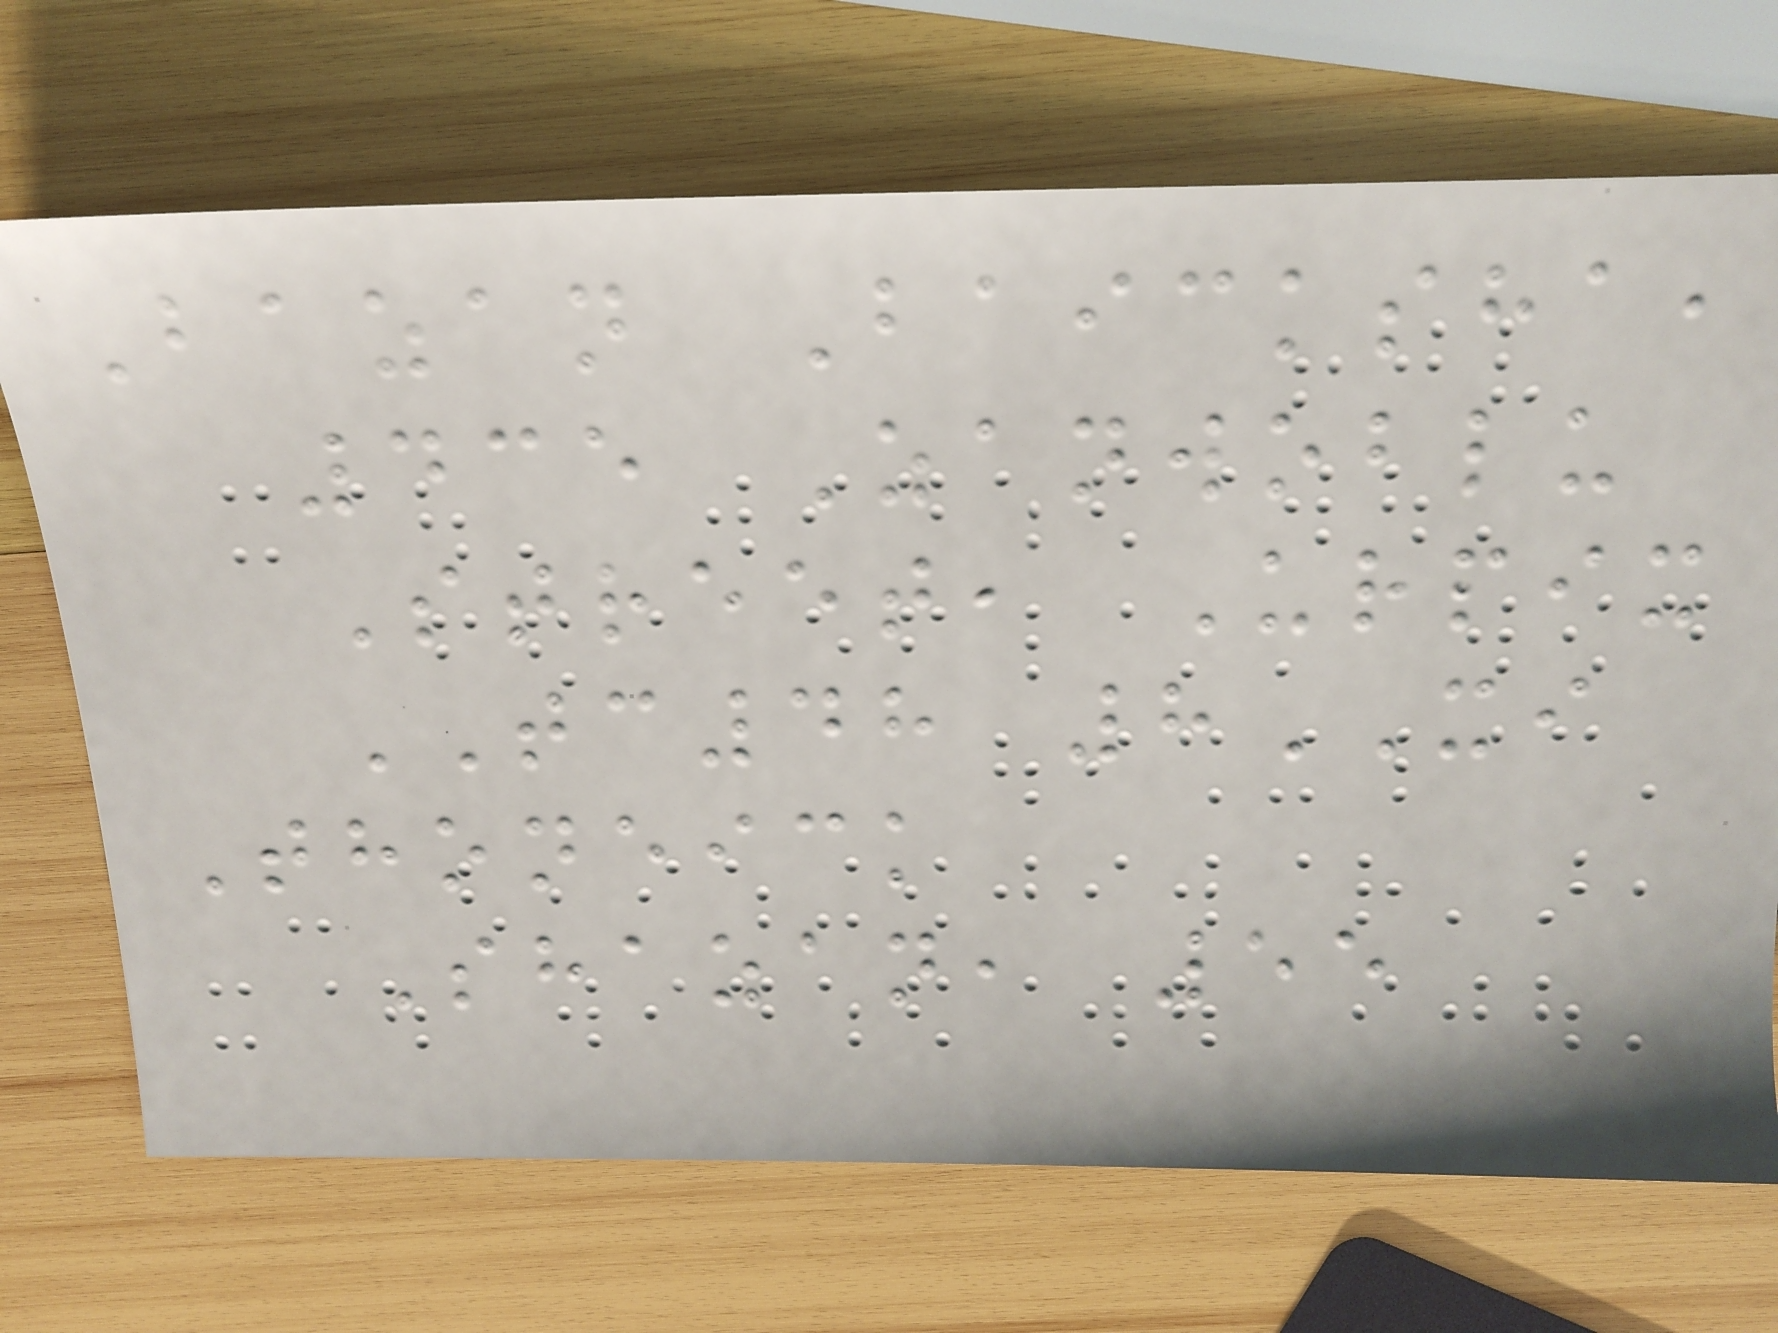Bazan Baicksha,
435 Zanwoblu
Street, Urpix
TC48 8XI
Thoneick
Shazan, 55
